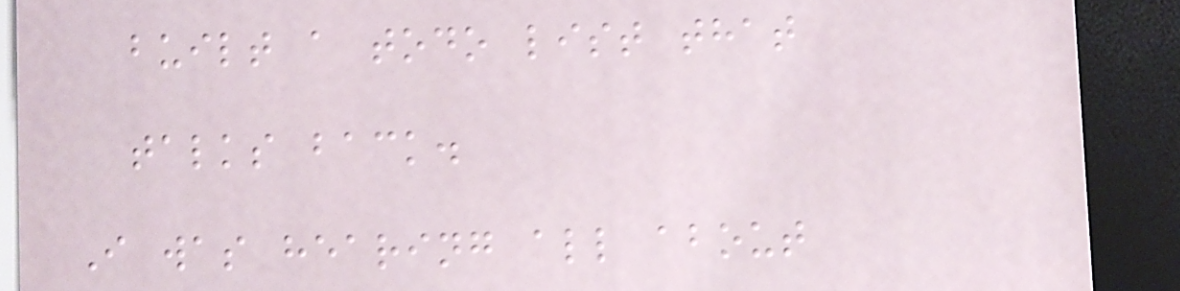built a todo list that
talks back.
I was hearing all about
